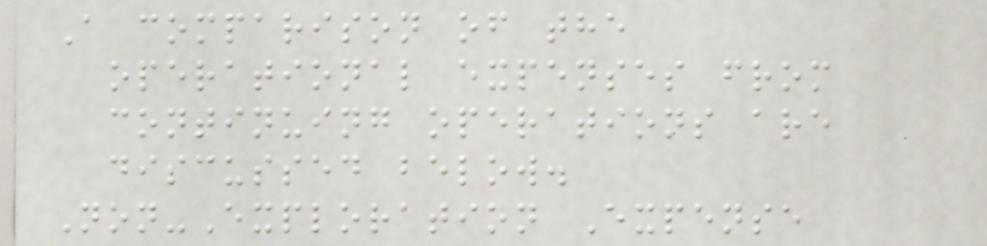A comparison of the
operational expenses from
continuing operations are
discussed below.
Non-Exploration Expense
